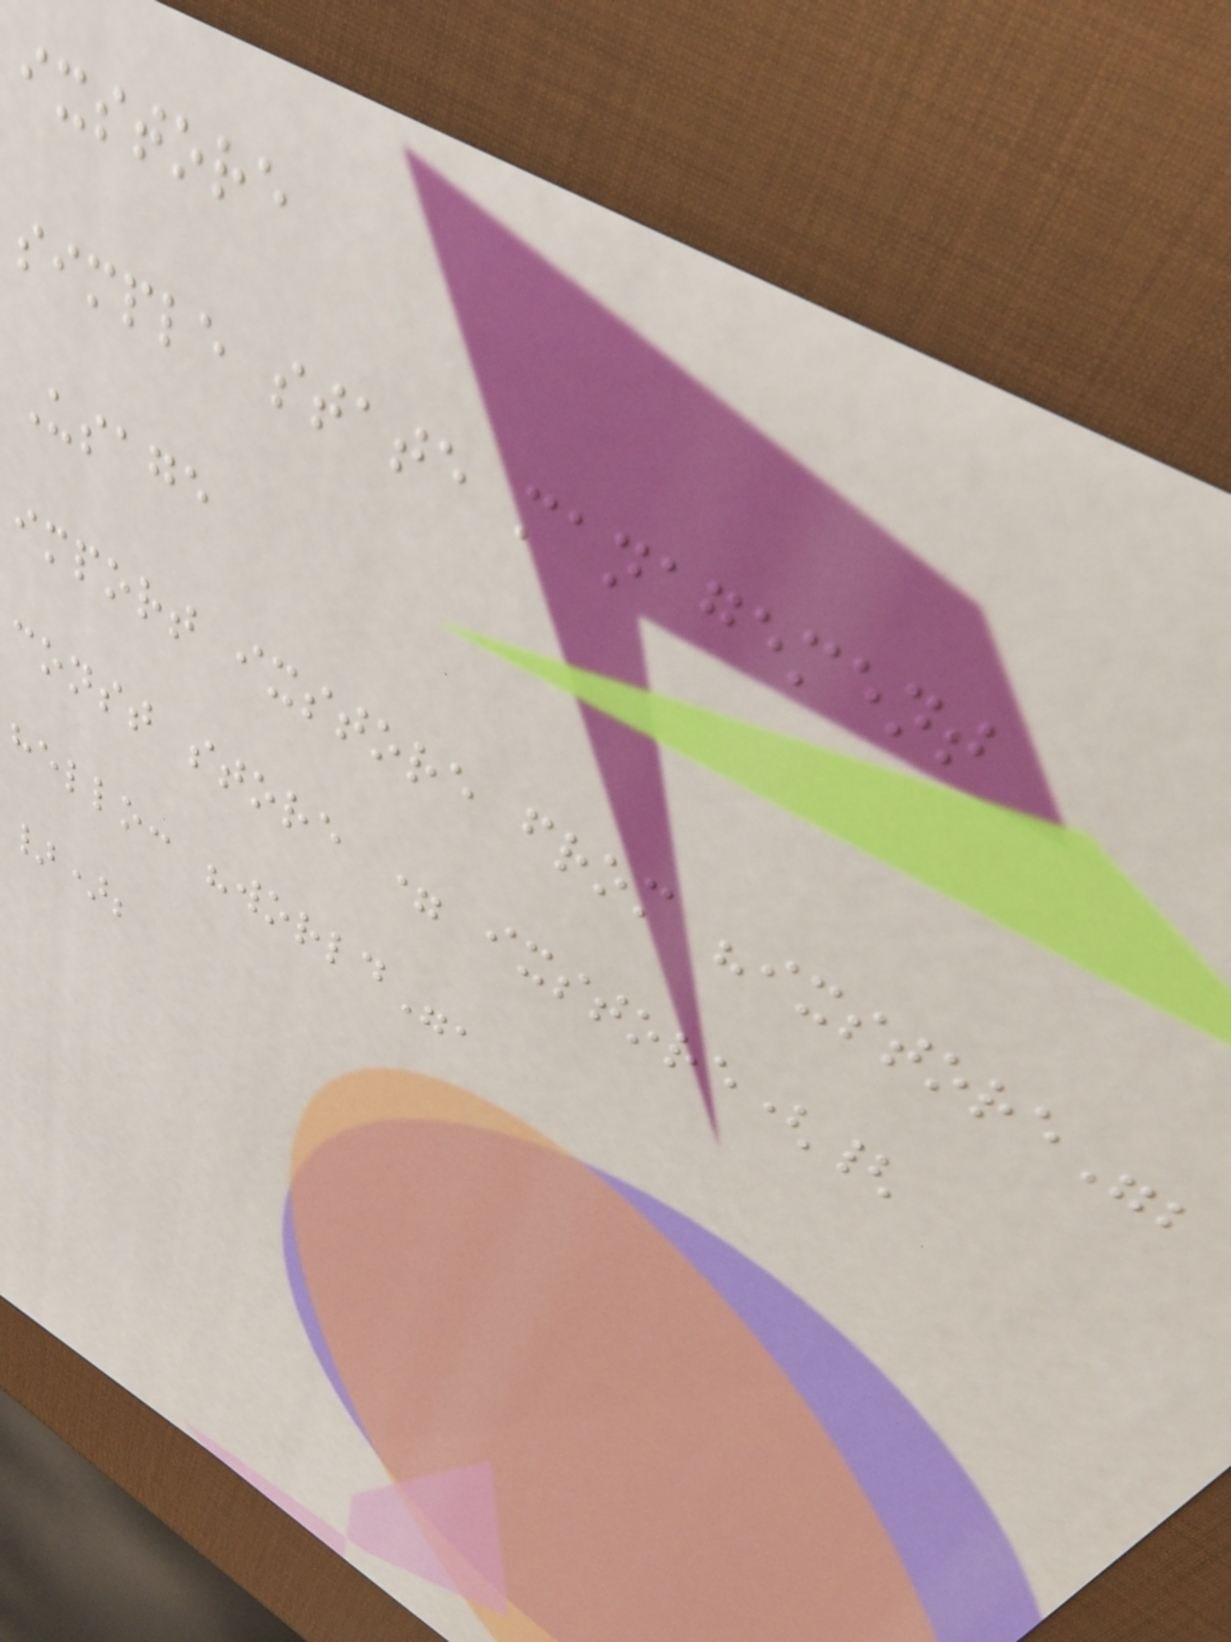ixstore
simple state management
Usage
import ixstore from "ixstore";
const store = ixstore({
hello: "world",
});
